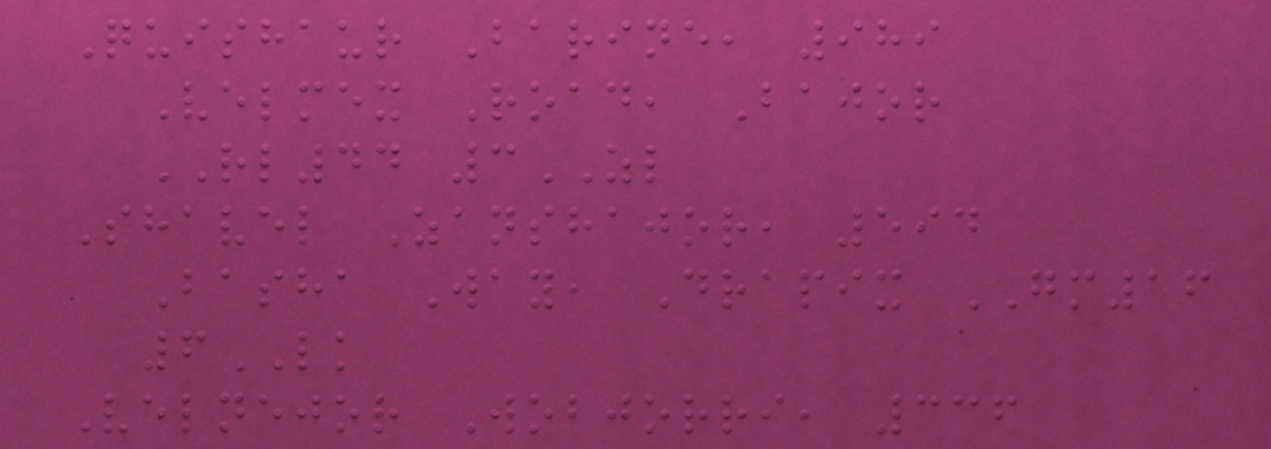Quishaur Barine, 989
Velmex Road, Bajor
RL44 3ZL
Shavel Zanshajor, 594
Basha Way, Drapix GM16
6LK
Velnejor Wobjorri, 336
